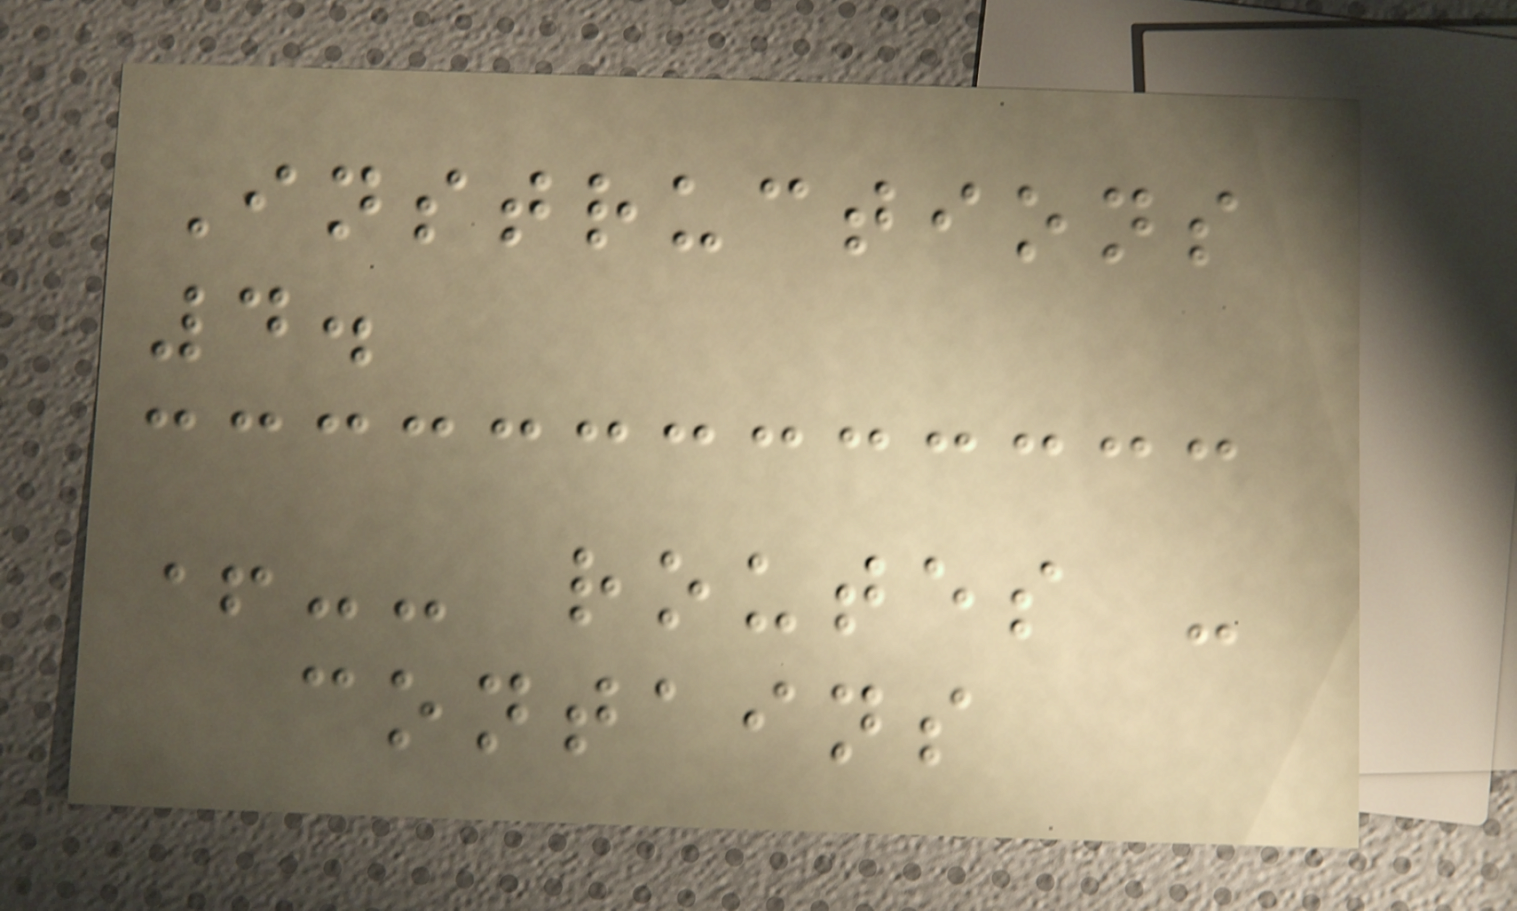Instructions
4.
+-- routes -
contains
